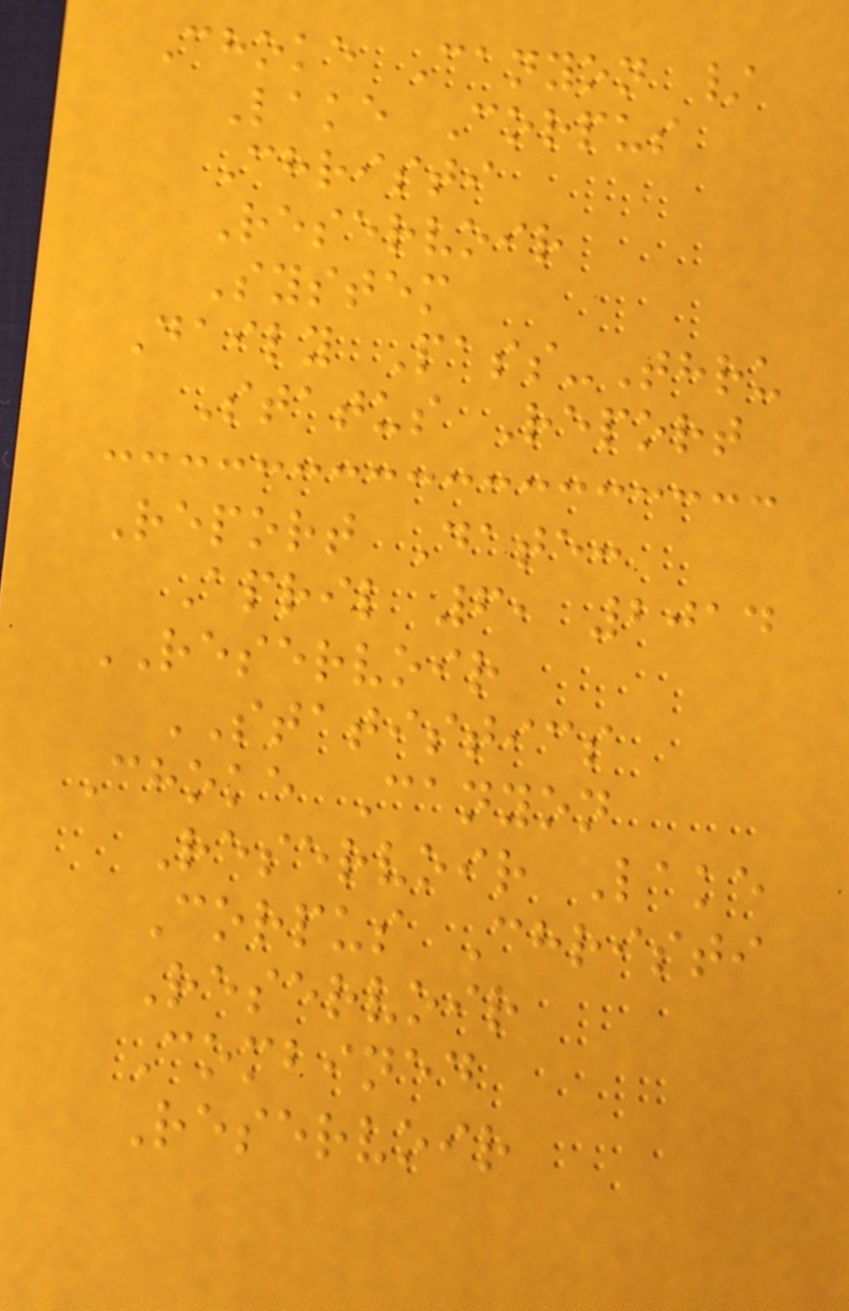Choke Canyon /
Lake Corpus
Christi
Reservoir
System
Daily Pass-Thru
Status Report
Report Date:
April 6, 2014
RESERVOIR
STATISTICS
Choke Canyon
Reservoir Lake
Corpus Christi
Reservoir
Combined
Reservoir
